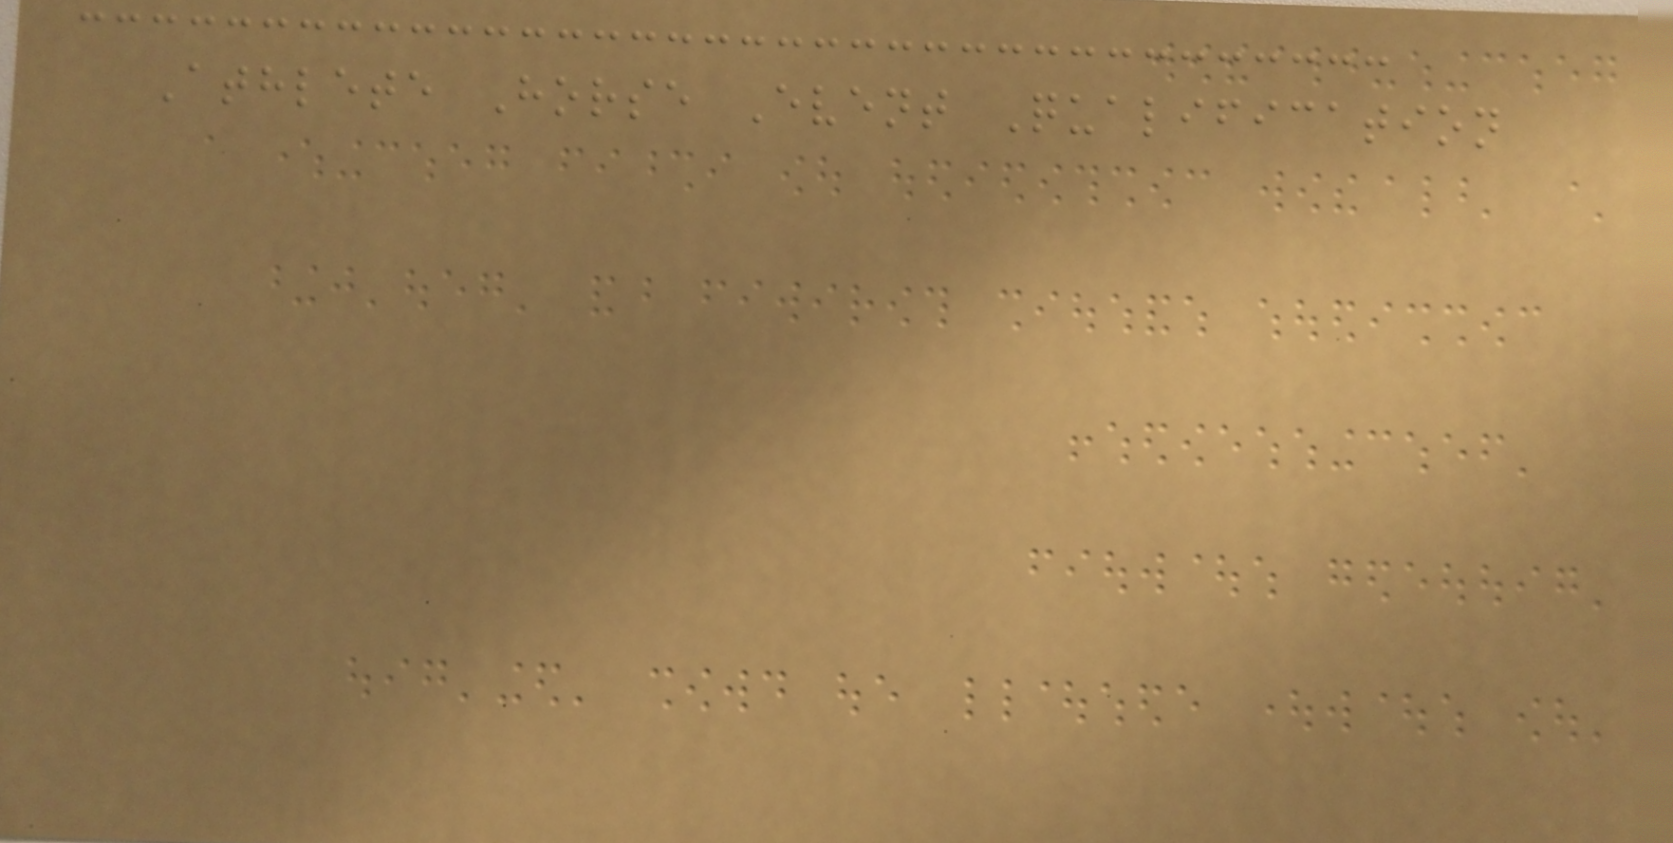Athlete Horse Event Qualification
